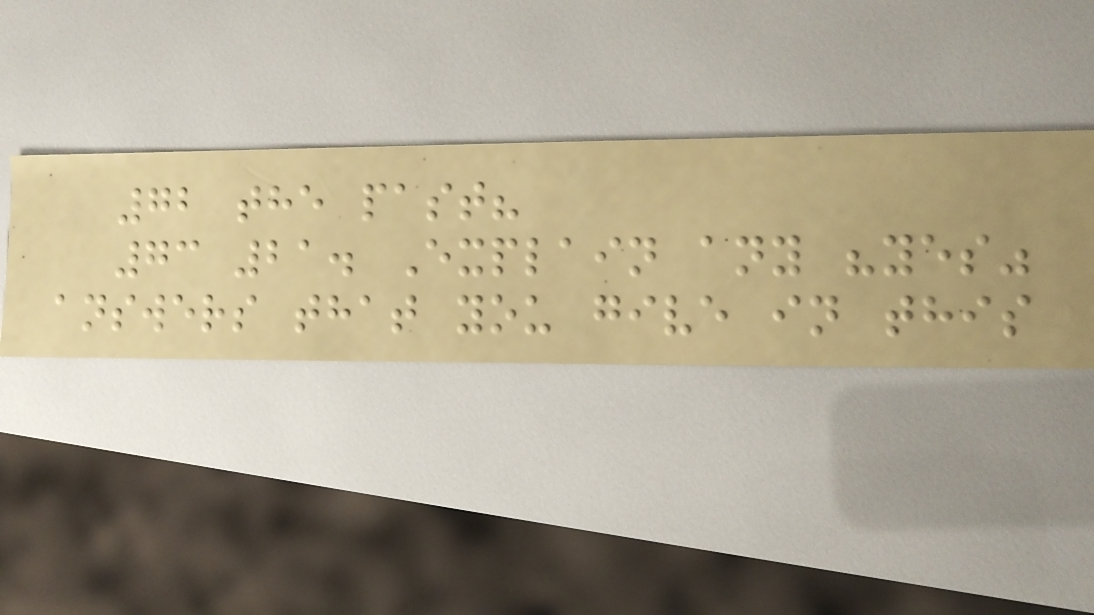72 the past?
73 21. Explain any "yes"
answers that you give in this
